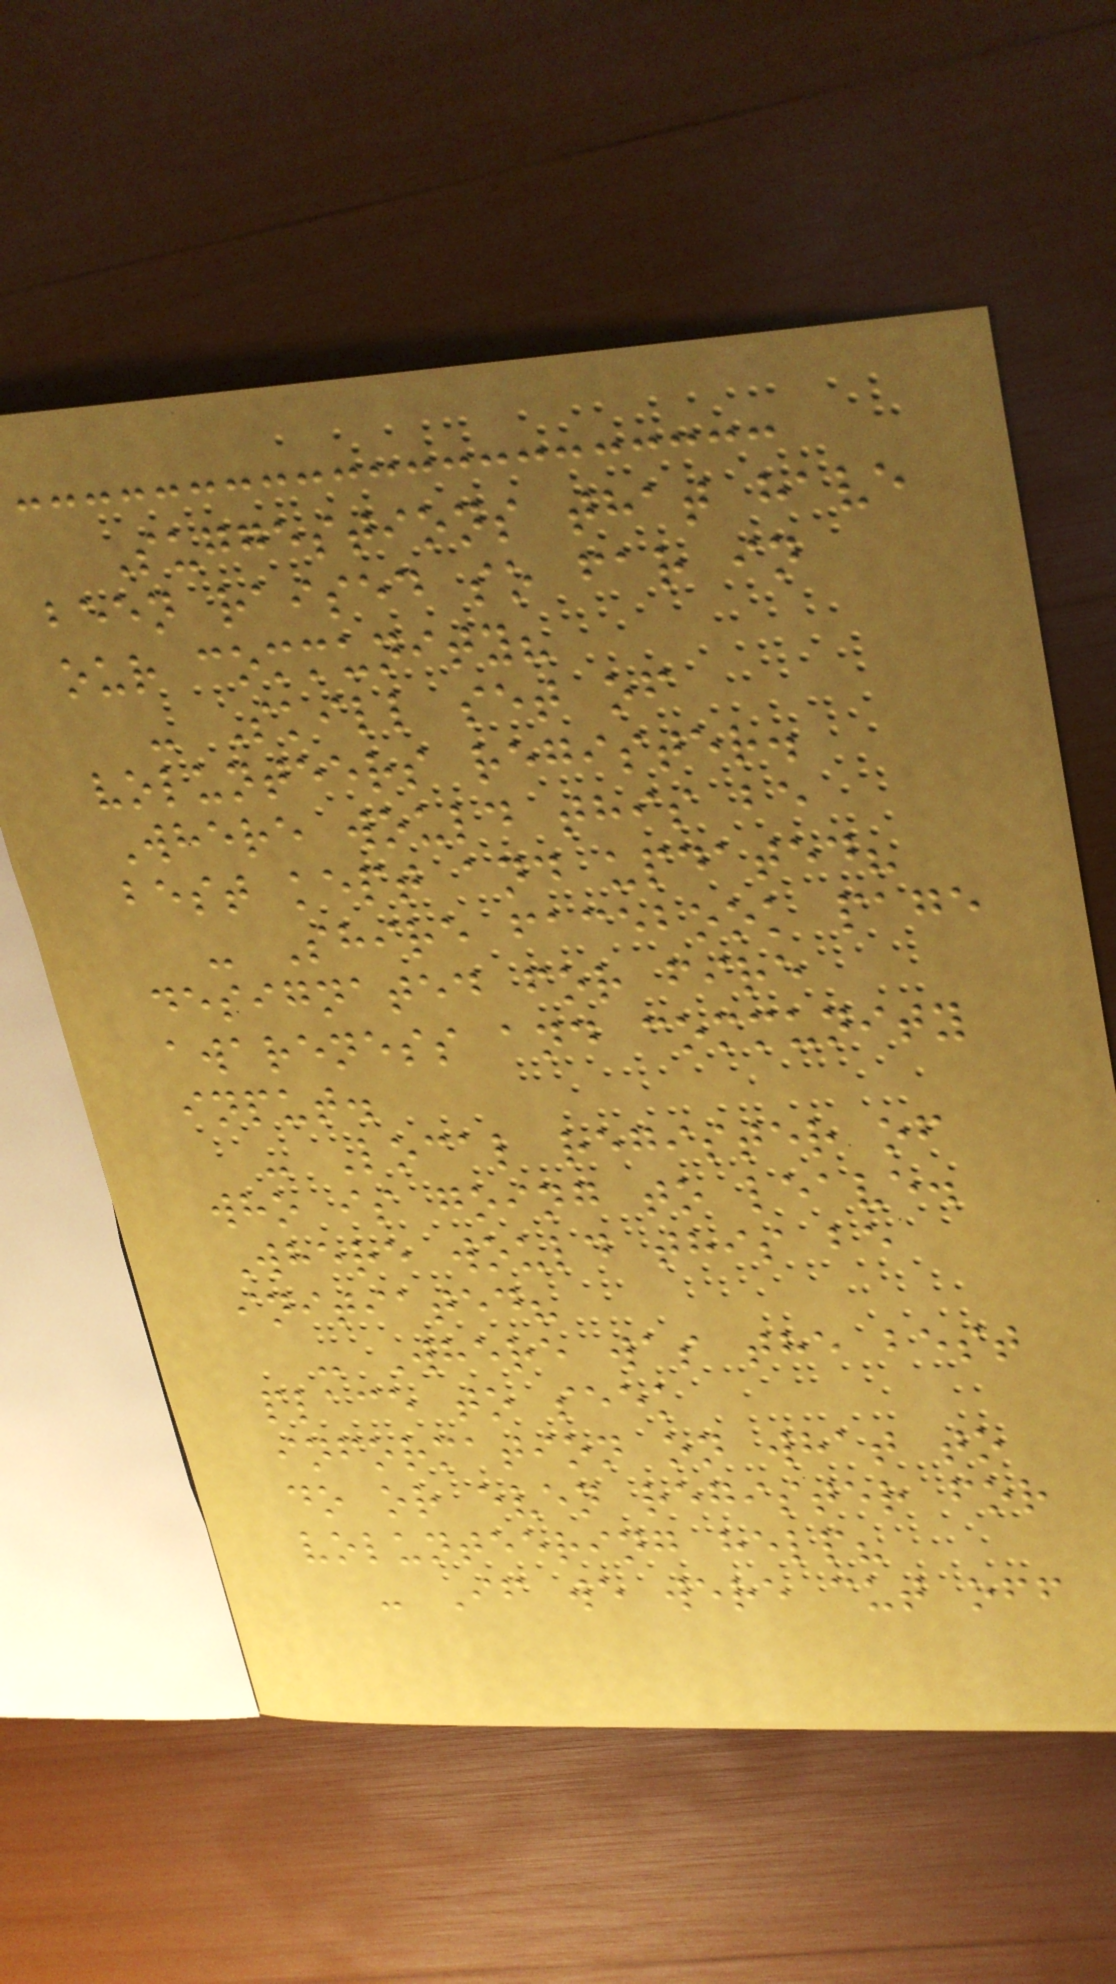Suggestions that have
been raised so far in
our community?
- Skill set of
volunteers register.
Where would this be
best kept and updated?
- Shire facebook page
designated for fire
awareness and community
input.
- Local register of
who is going to leave.
Where would this be
initiated?
- Where was the best
place to seek
information on what to
do or even register for
volunteering help?
- If we were cut off
